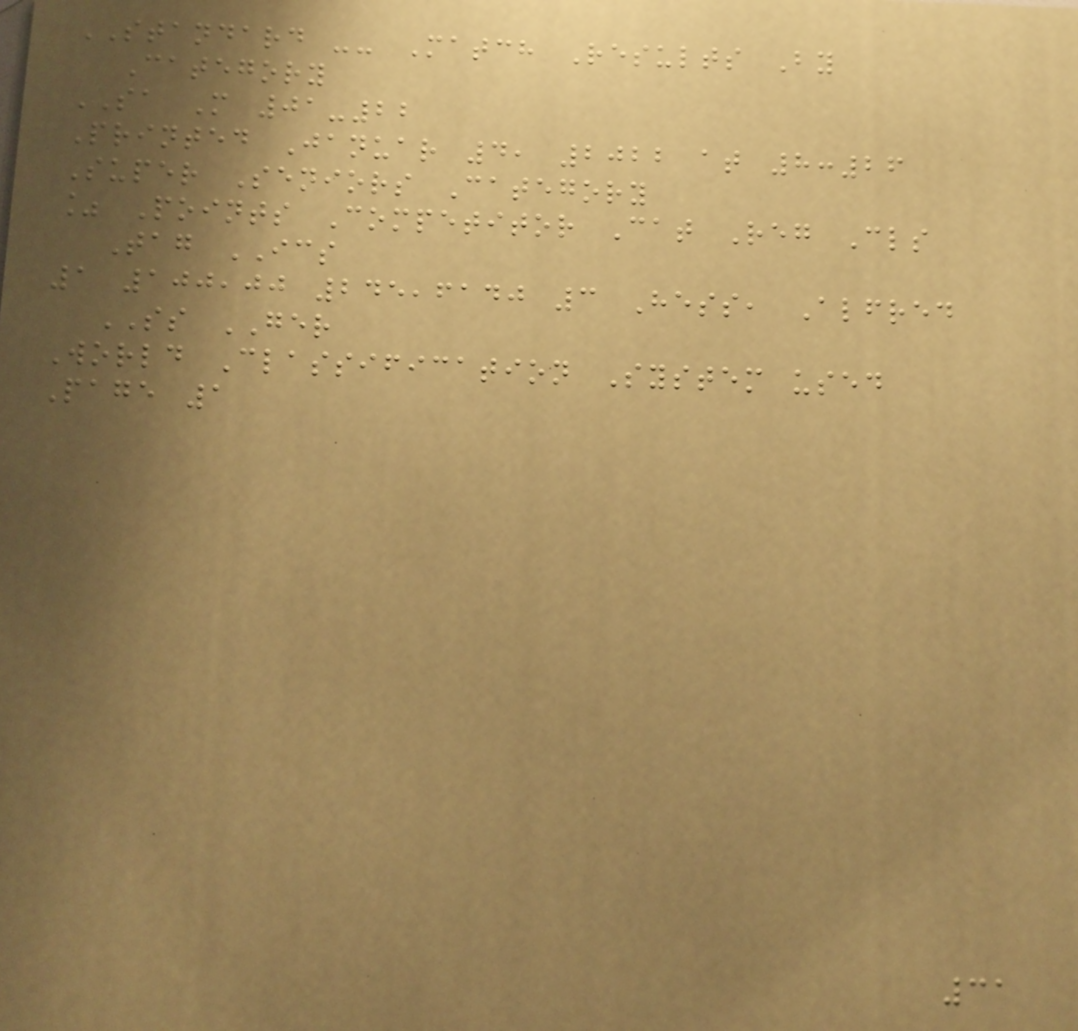STANDARD -- Match Results By
Category
SA M 01-22
Printed Januar 4, 2022 at 8:26
Super Seniors Category
% Points Competitor Cat Reg Cls
Tag ICS
1 100,00 245,6140 3 Hess, Alfred
SS GER
World Classification System used
Page 1
31
